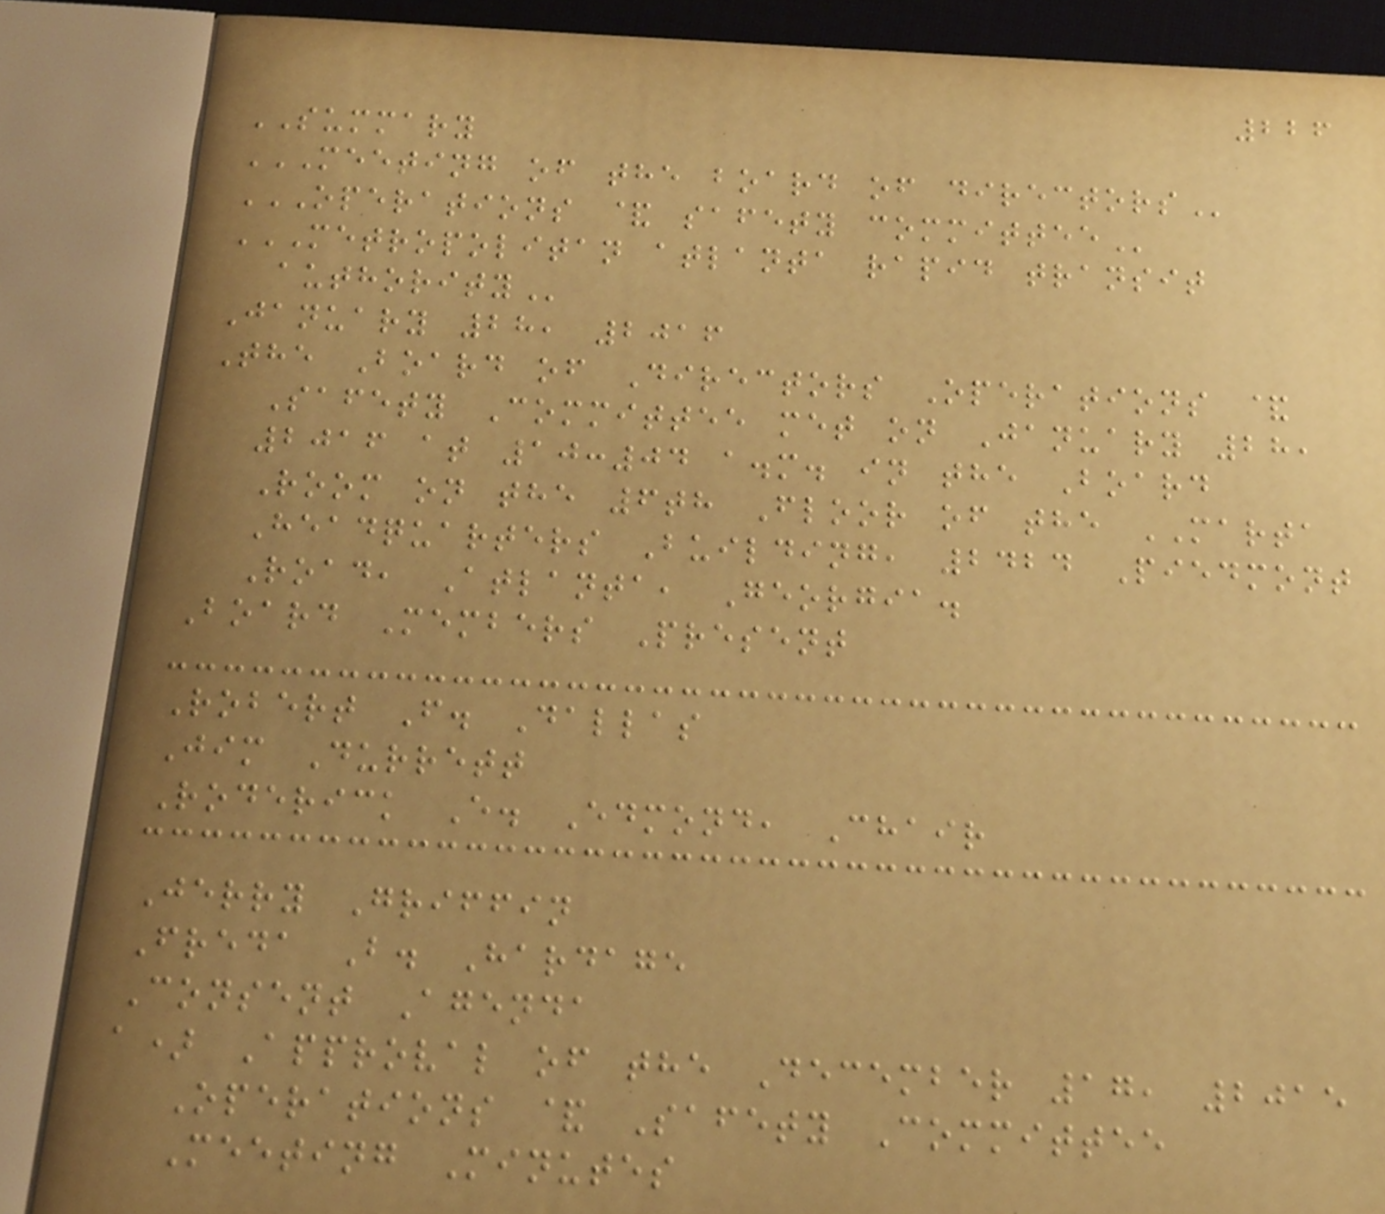226
SUMMARY
MEETING OF THE BOARD OF DIRECTORS
OPERATIONS & SAFETY COMMITTEE
METROPOLITAN ATLANTA RAPID TRANSIT
AUTHORITY
January 28, 2016
The Board of Directors Operations &
Safety Committee met on January 28,
2016 at 10:04 a.m. in the Board
Room on the 6th Floor of the MARTA
Headquarters Building, 2424 Piedmont
Road, Atlanta, Georgia.
Board Members Present
Robert F. Dallas
Jim Durrett
Roderick E. Edmond, Chair
Jerry Griffin
Freda B. Hardage
Consent Agenda
a) Approval of the December 17, 2015
Operations & Safety Committee
Meeting Minutes
